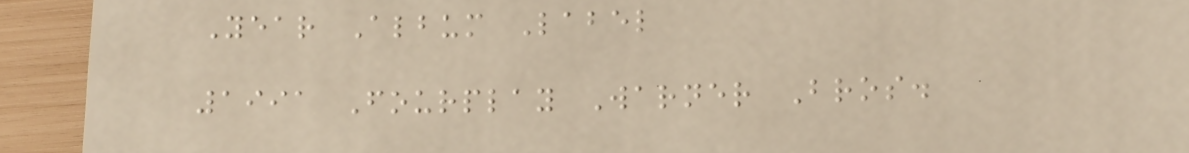Year Album Label
1991 Fourplay Warner Bros.
